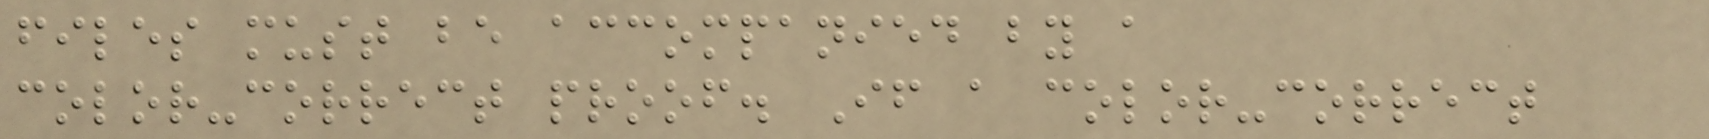files must be accompanied by a
color-correct proof. If a color-correct
